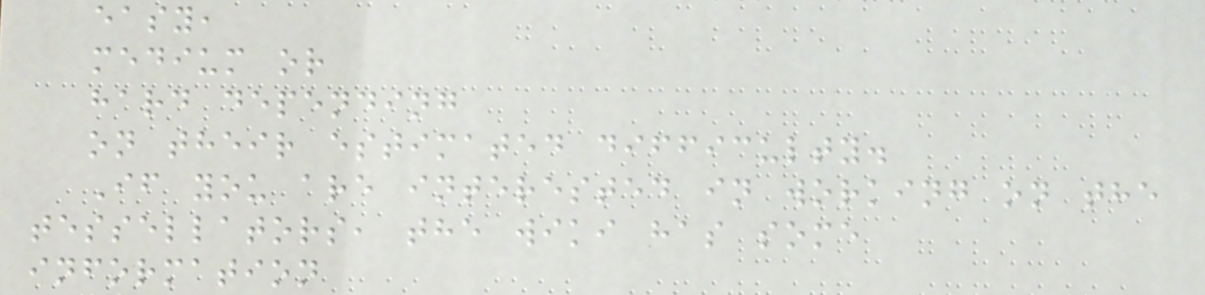easy,
medium or
hard depending
on their estimated difficulty.
If you are interested in working on the
tessellators, the wiki has some
information
